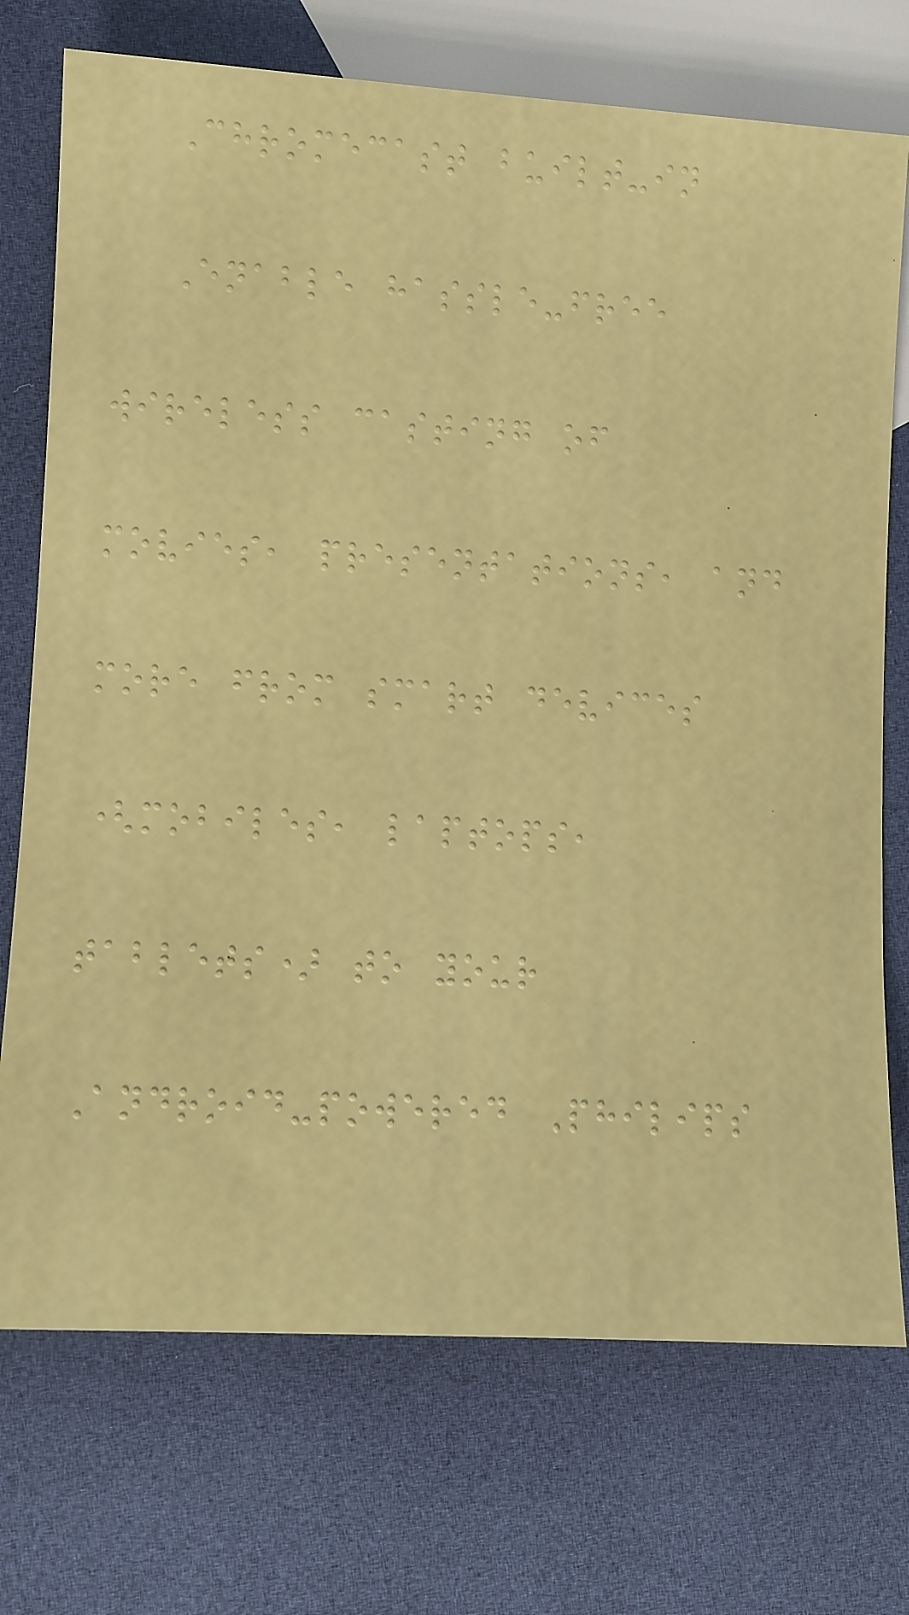Chromecast built-in
Enable hassle-free
wireless casting of
movies, presentations, and
more from smart devices
(mobiles, laptops,
tablets) to your
Android-powered Philips
